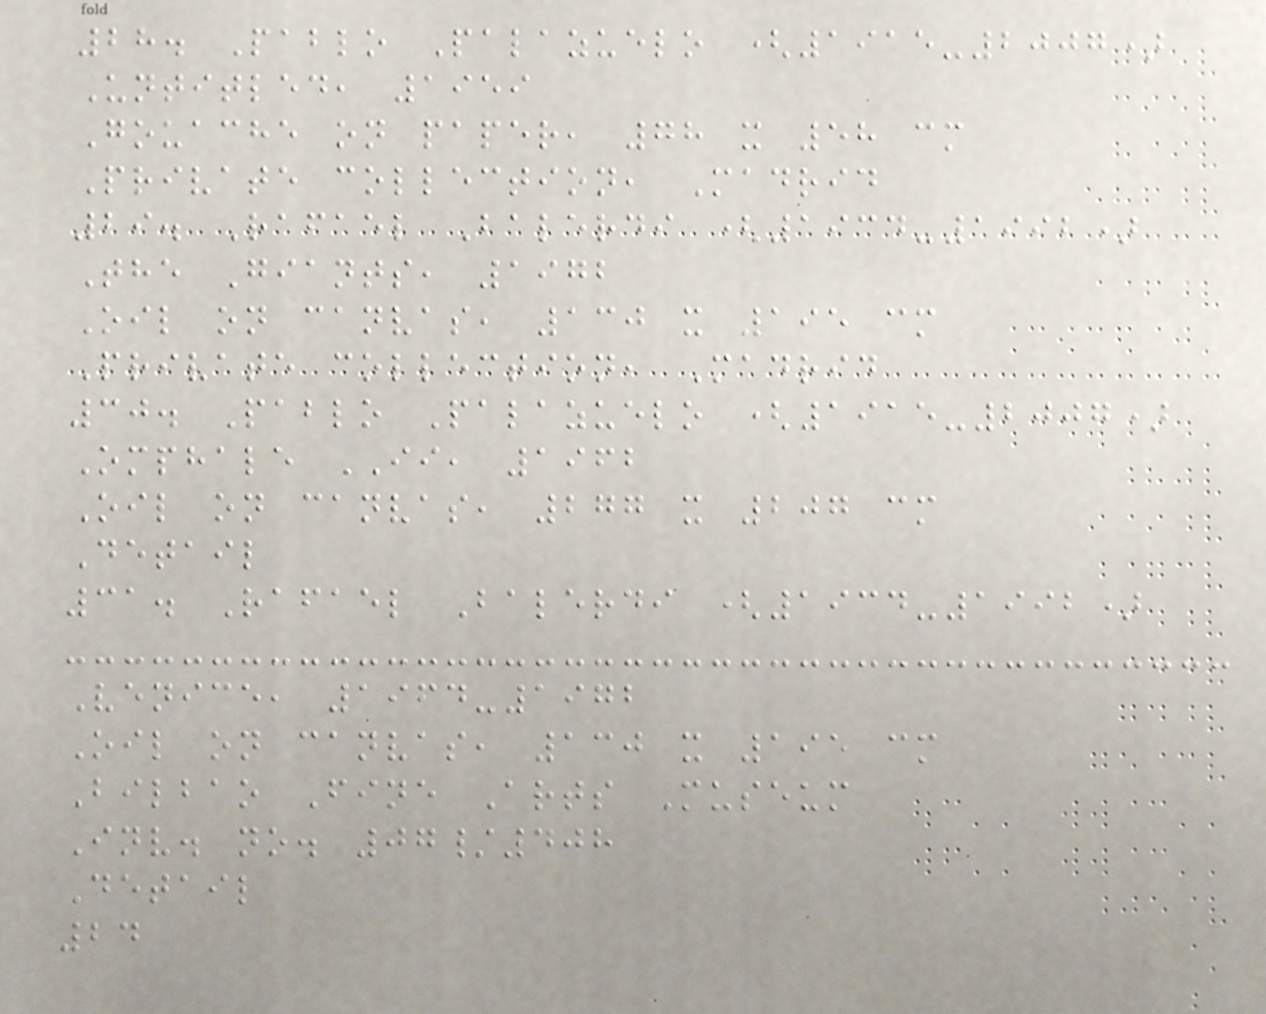28. Pablo Palazuelo (1915-2007)
Untitled, 1959
Gouache on paper, 78 x 58 cm
Private collection, Madrid
29. Rafael Balerdi (1934-1992)
The Giants, 1972
Oil on canvas, 130 x 195 cm
Private collection, Madrid
30. Pablo Palazuelo (1915-2007)
Omphale II, 1962
Oil on canvas, 277 x 207 cm
Detail
31. Rafael Balerdi (1934-1992)
Venice, 1964-1972
Oil on canvas, 130 x 195 cm
Bilbao Fine Arts Museum
Inv. no. 07/408
Detail
24
